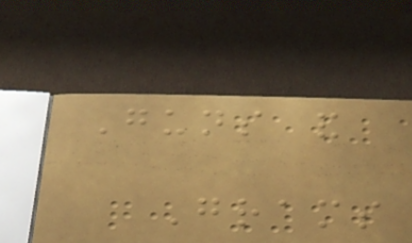Guns and
Grams
